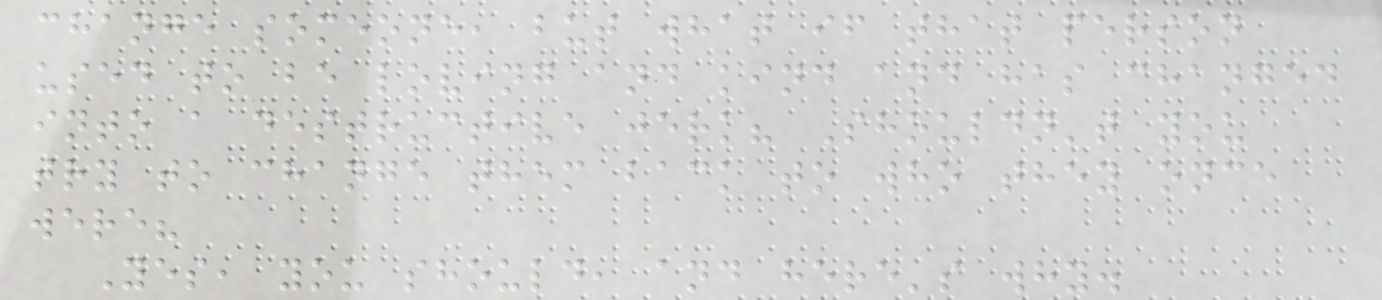change someone, but what if that person
used to be loving and kind and has changed
into a destructive jerk? Shouldn't you
try to change them back to who they once
were?
Yes, you should, and here's why.
